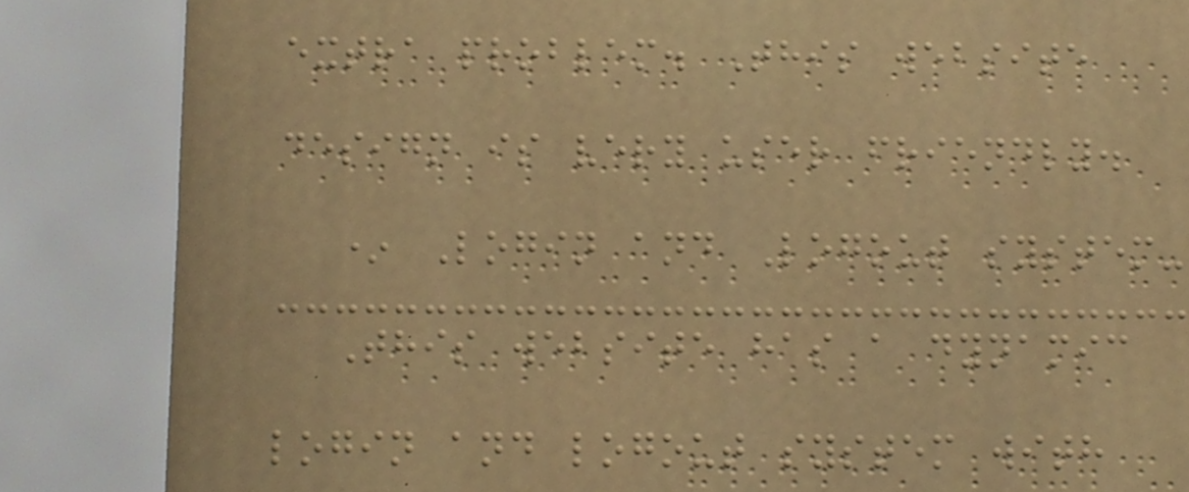extra problem. This website
design is very user friendly.
* Login and Logout system-
This website has a dynamic
login and logout system with
